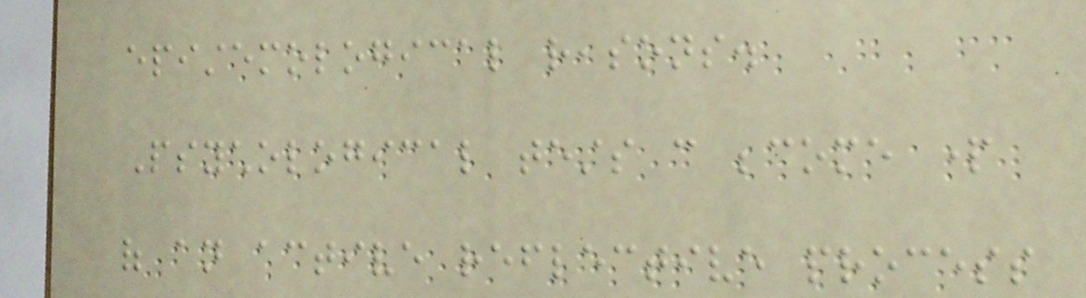epistemological reasons.
Psychological tests can become part
of an active reflective process
